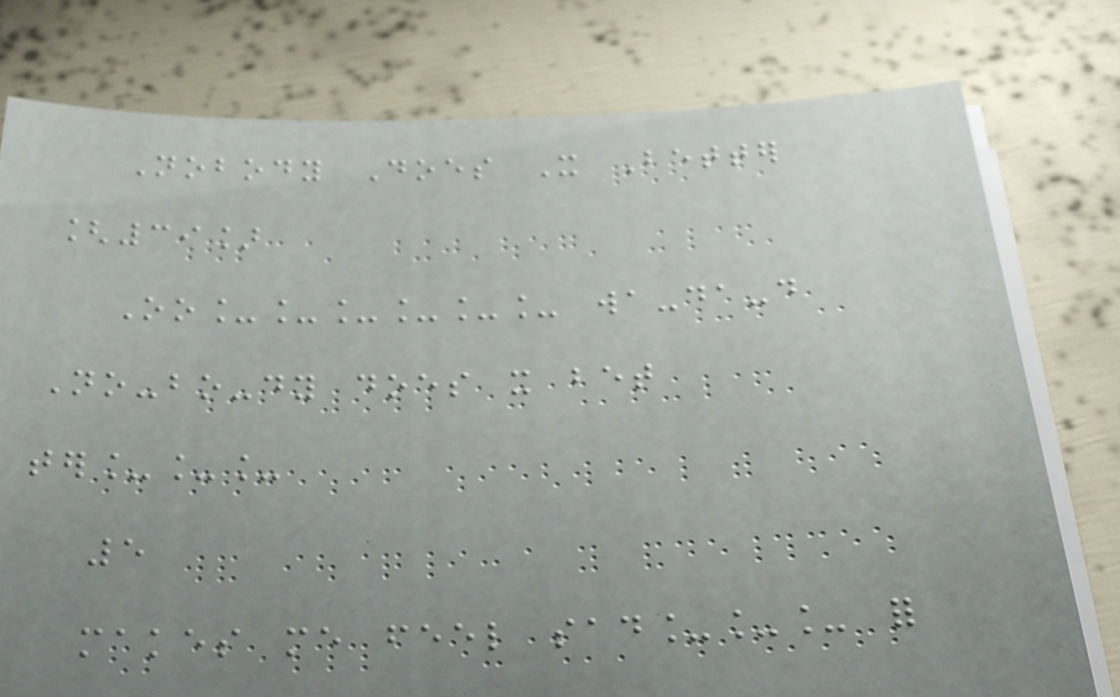Nobody Does It Better
[39]
Oo______ wa-da-do
No-bo-dy does it bet
ter___
5
makes me feel sad___ for
